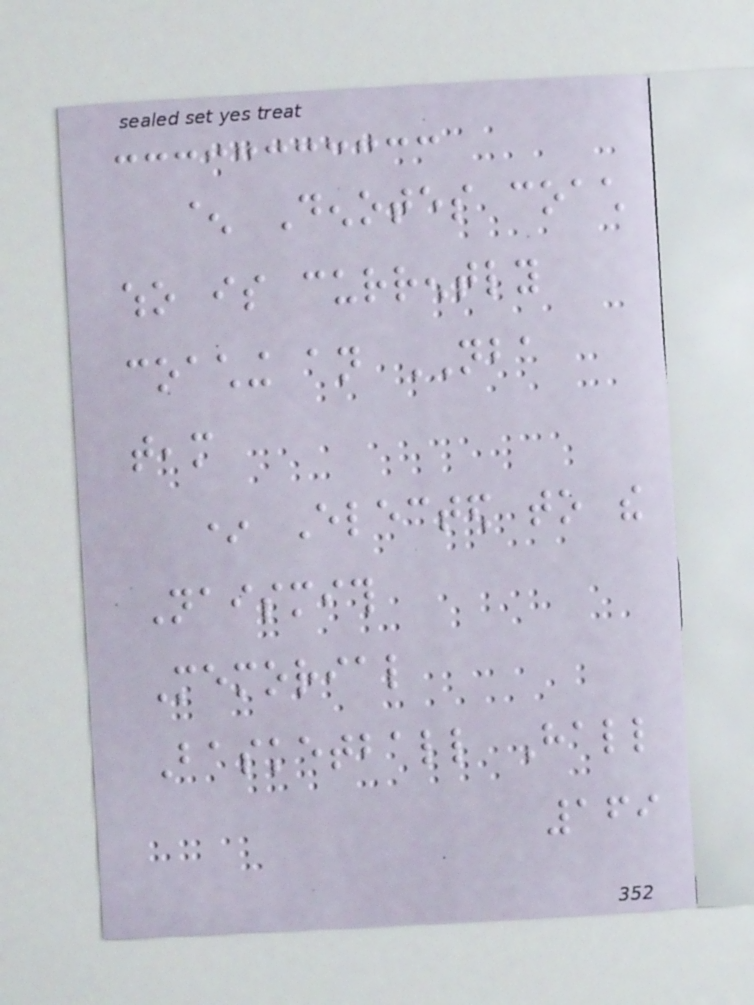^ Denotes coach
who is currently
coaching an NBA
team
* Elected to the
Naismith
Memorial
Basketball Hall
169
